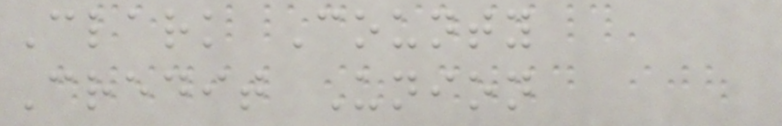Clark County
Credit Union
